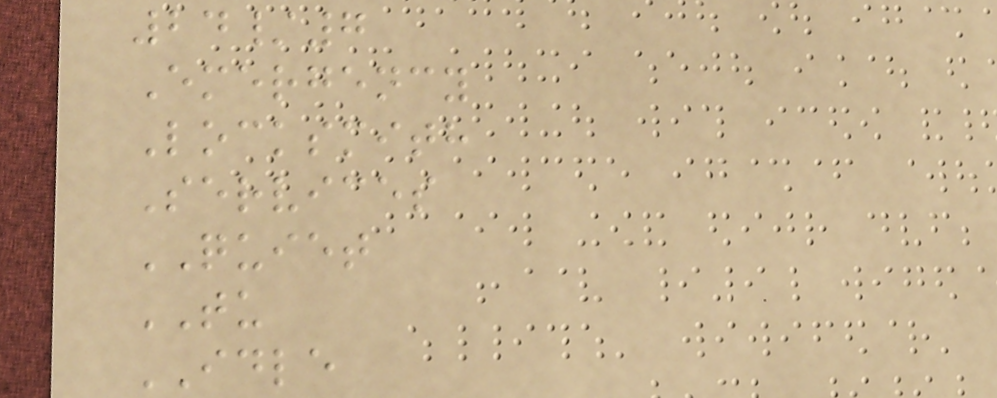24/7
Emergency
Locksmith
Services
QUIET
TU
IDLE
